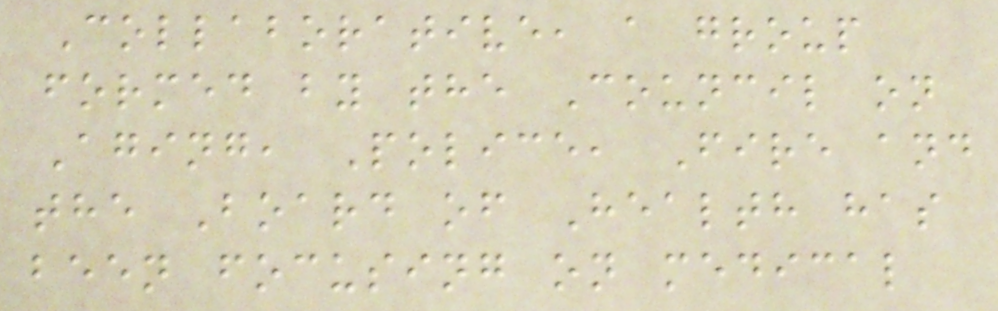Collaborative, a group
formed by the Council on
Aging, Police, Fire and
the Board of Health has
been focusing on medical
